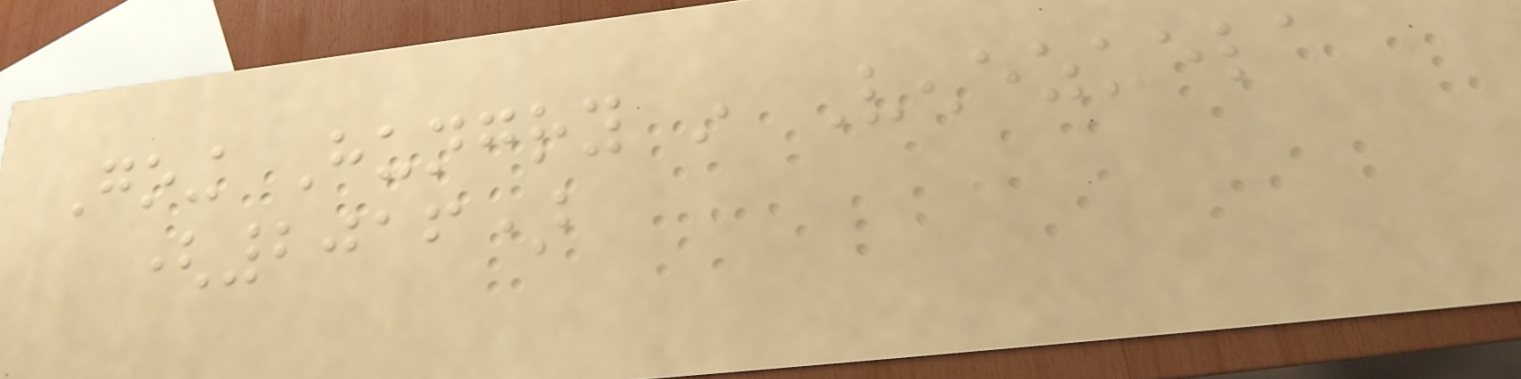Going Hungry in Venezuela
(2016)
